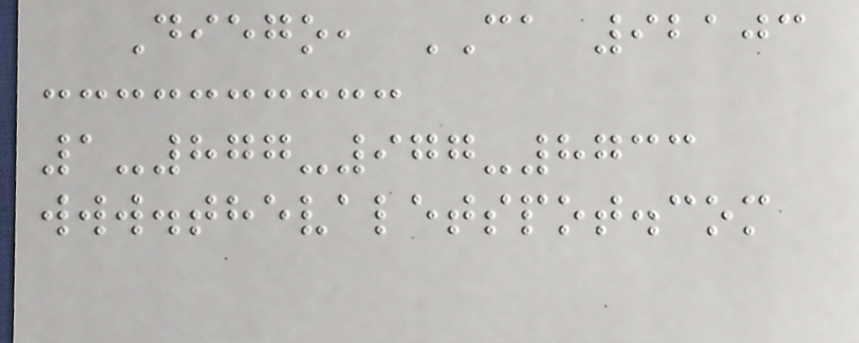Diego, CA 92103
1-877-977-8733
www.thevaletspot.com
